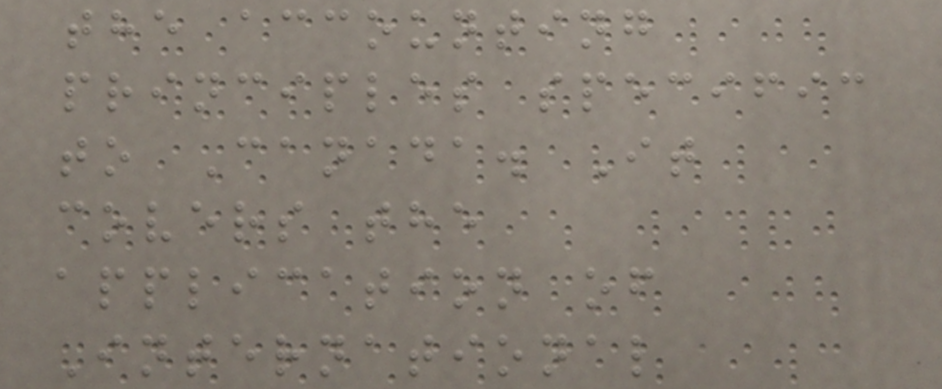the accounting
principles specific
to Canada. It
covers the
application of
International
